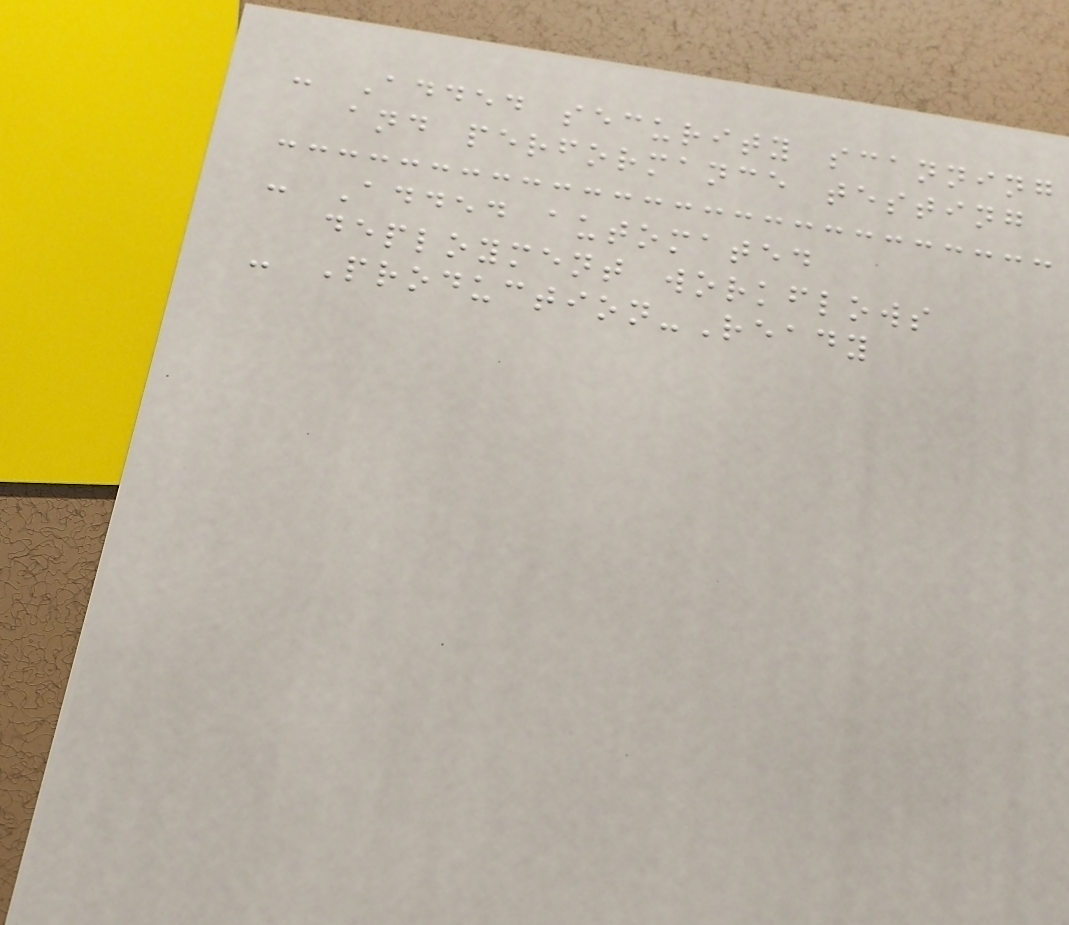- Added security scanning
and performance testing
- Added automated
deployment workflows
- Production-Ready
